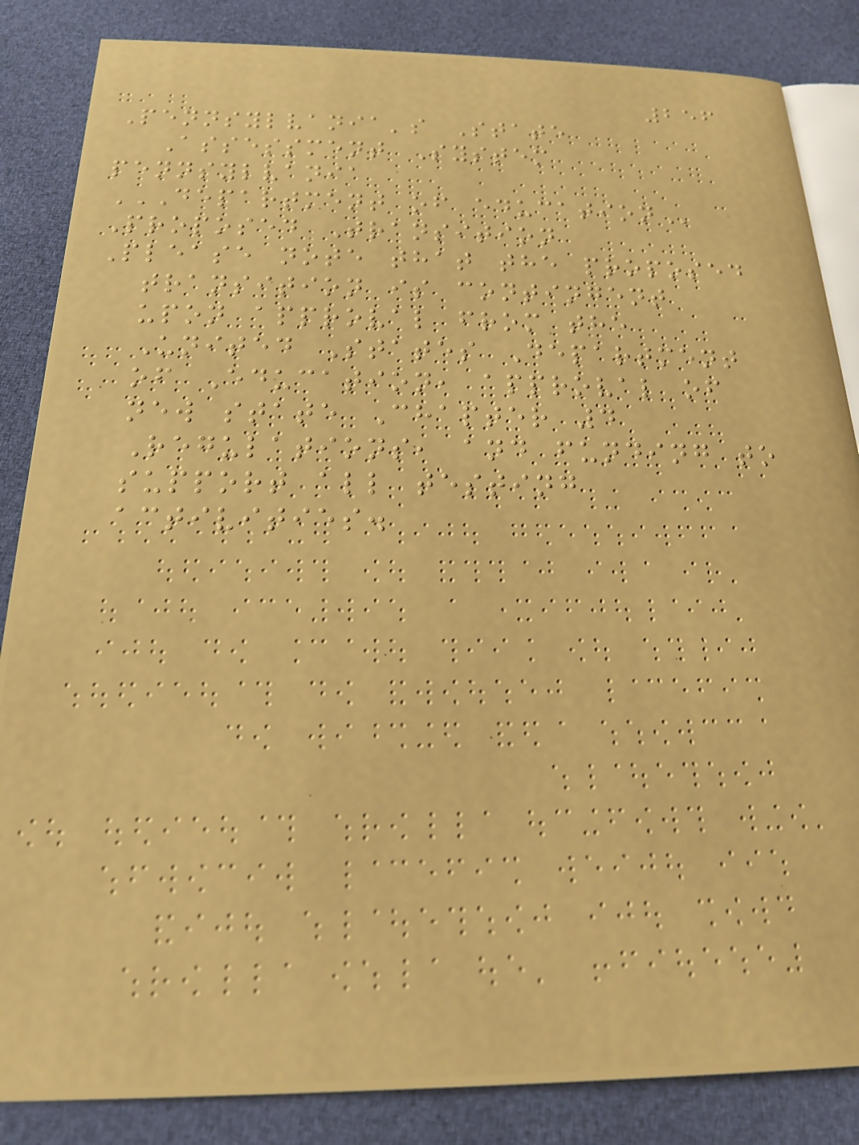256
Pennsylvania's State
Assessment System
pennsylvania
DEPARTMENT OF EDUCATION
Proposed Transition
Please note that the proposed
transition is contingent
upon approval from the
United States Department
of Education, approval of
new state Chapter 4
Regulations, and funding to
support all testing
activities.
